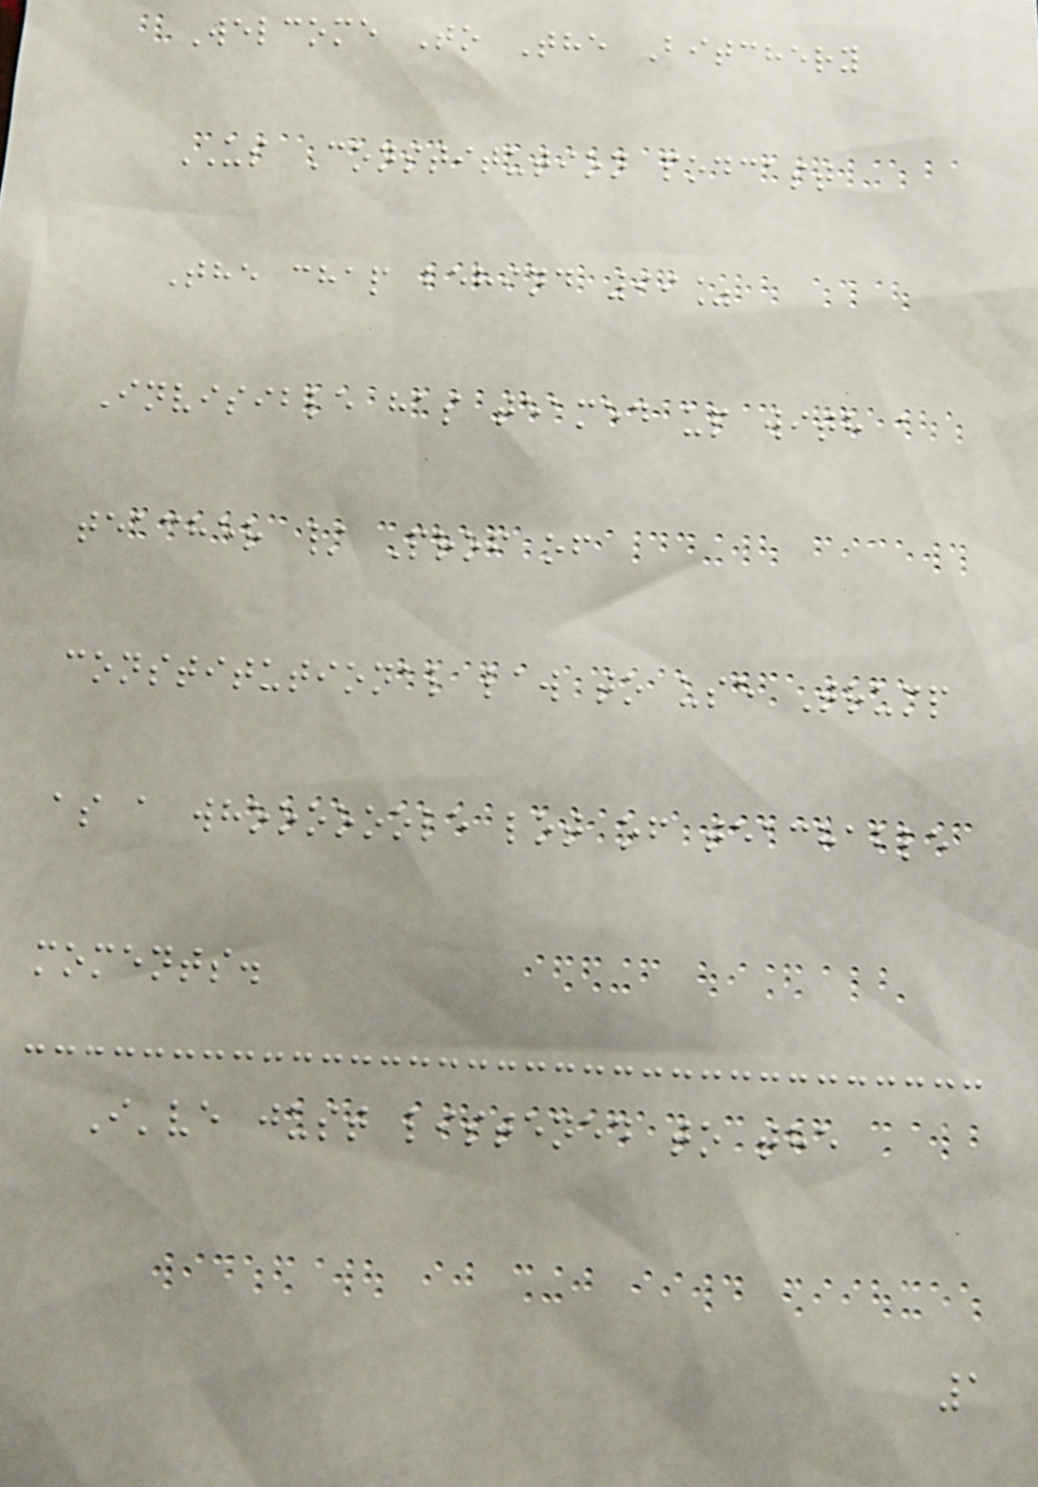Welcome To The Bitchery
US Constitution podcast
The chap behind 99%
Invisible has teamed up with a
teacher / Prof of
constitutional law to use Trump
as a whoooooole lot of teachable
moments.
I've just listened to the
1
